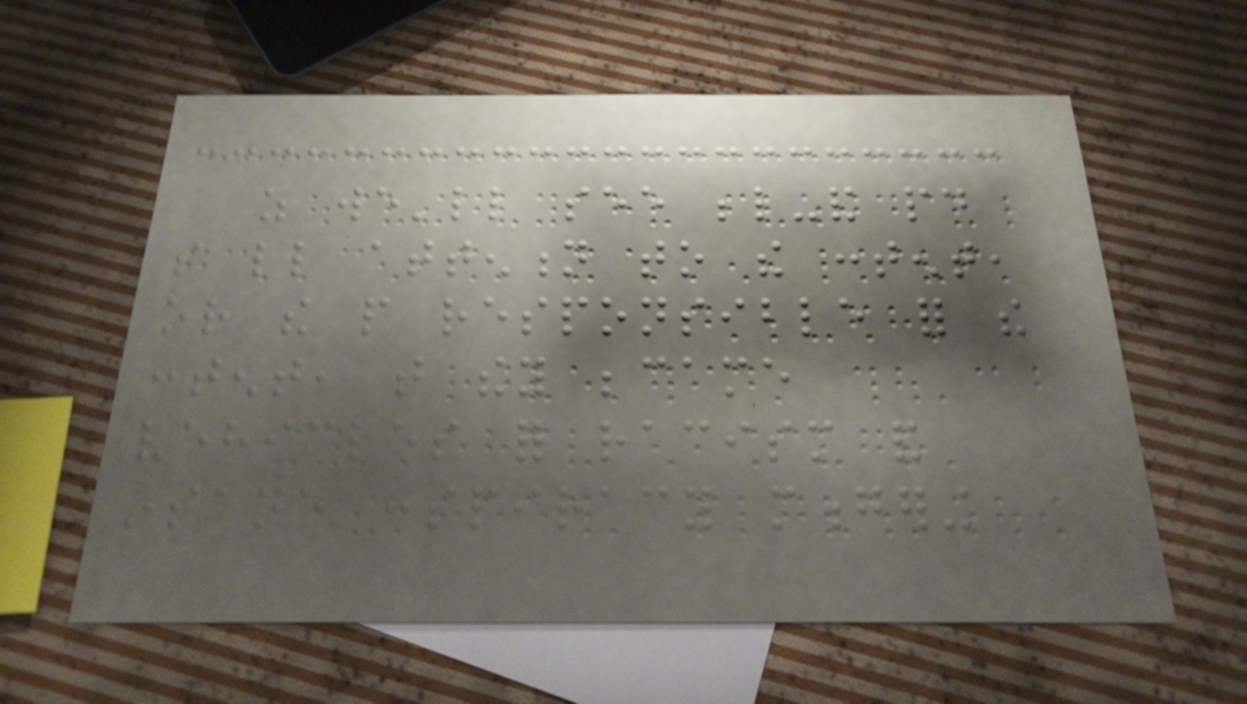as we'll see below-and paid
so little attention to the content,
or the people responsible for the
content, that they became
vehicles for racism and
insane conspiracy mongering
